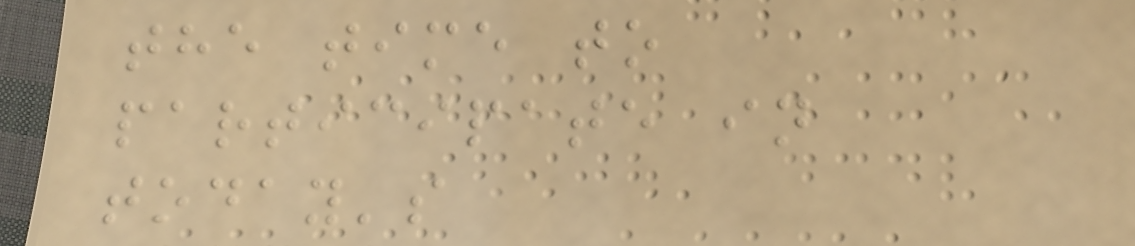the time to
participate in
today's
